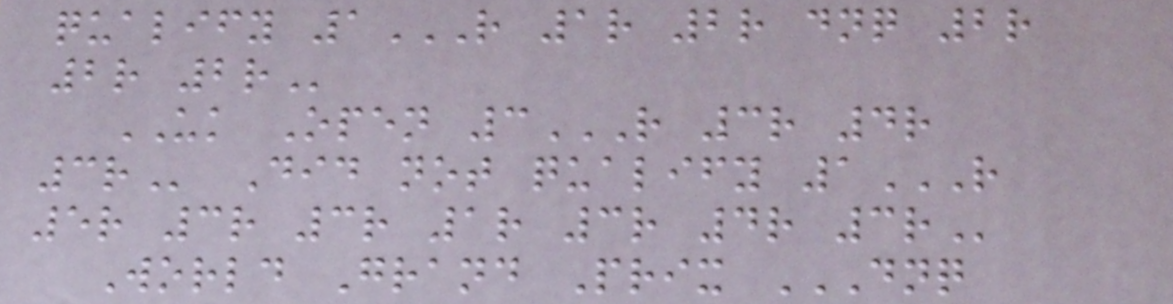qualify 1R 1R 2R DNQ 2R
2R 2R
UK Open 3R 3R 4R
3R Did not qualify 1R
5R 3R 3R 1R 3R 4R 3R
World Grand Prix DNQ
